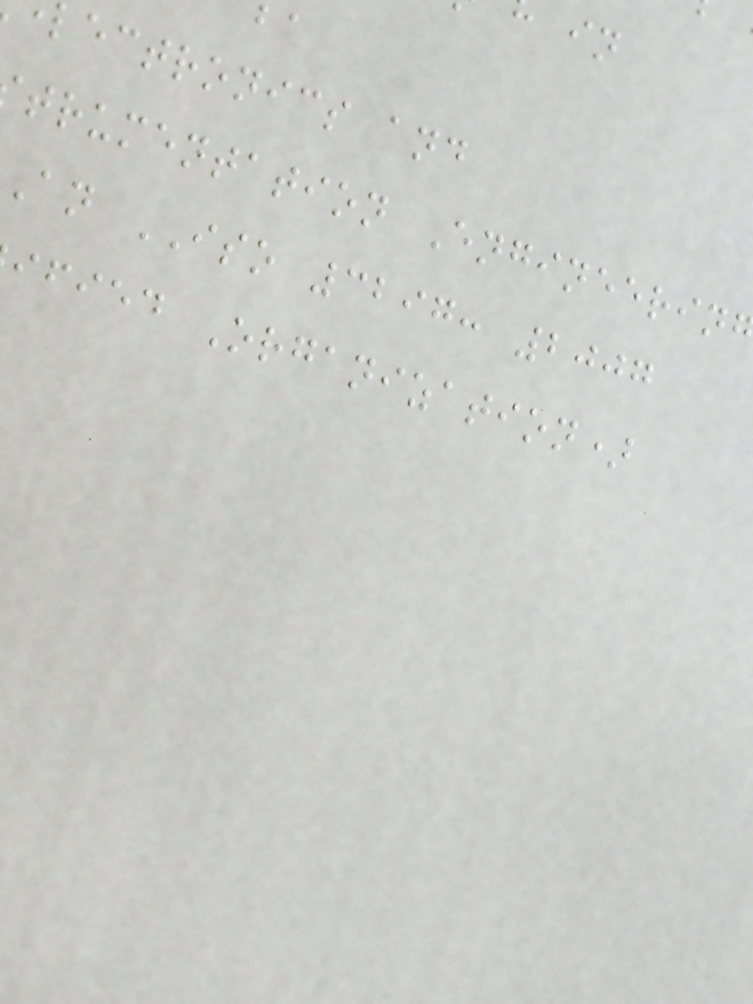lectronics and
trumentation Engineerin
An ISO 3297: 2007
ified Organization)
